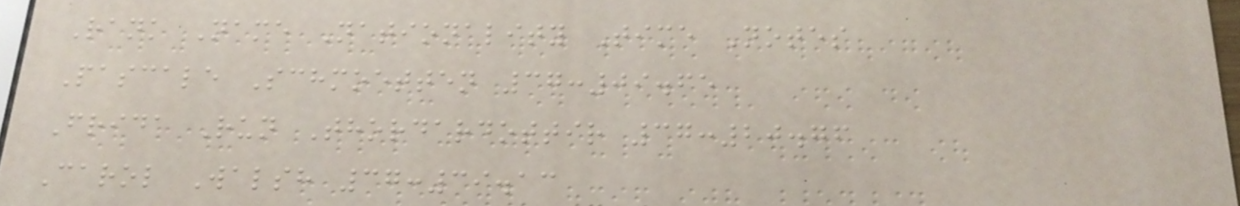Rank Name Nationality Time Notes
Pascale Schmoetten 37:09.65
Frida Run Thordardottir 37:20.76
Carol Walsh 37:39.13
